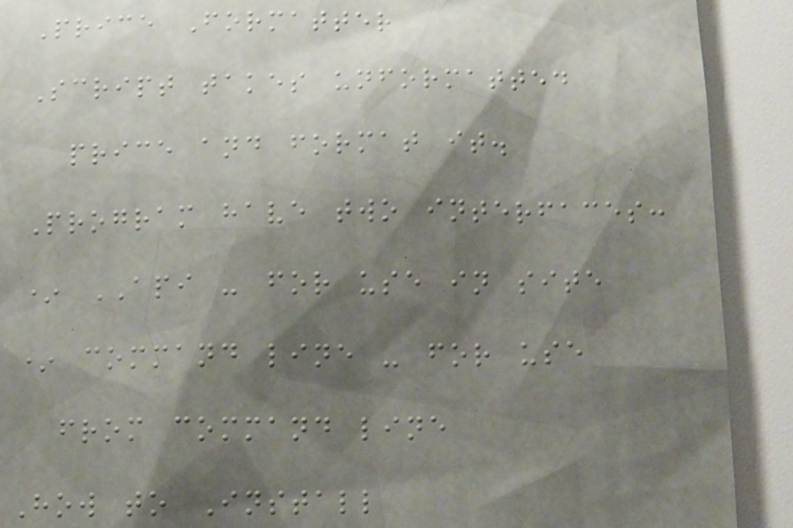Price Formatter
Script takes unformatted
price and format it.
Program have two interfaces:
* API - for use in site
* command line - for use
from command line
How to Install
